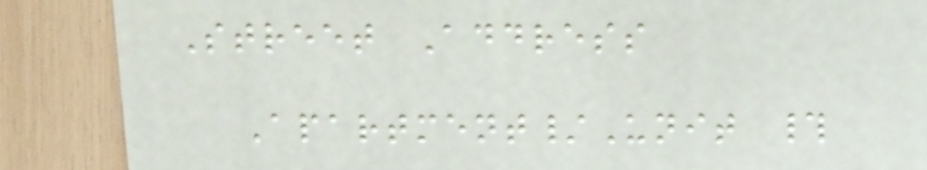Street Address
Apartment/Unit #
